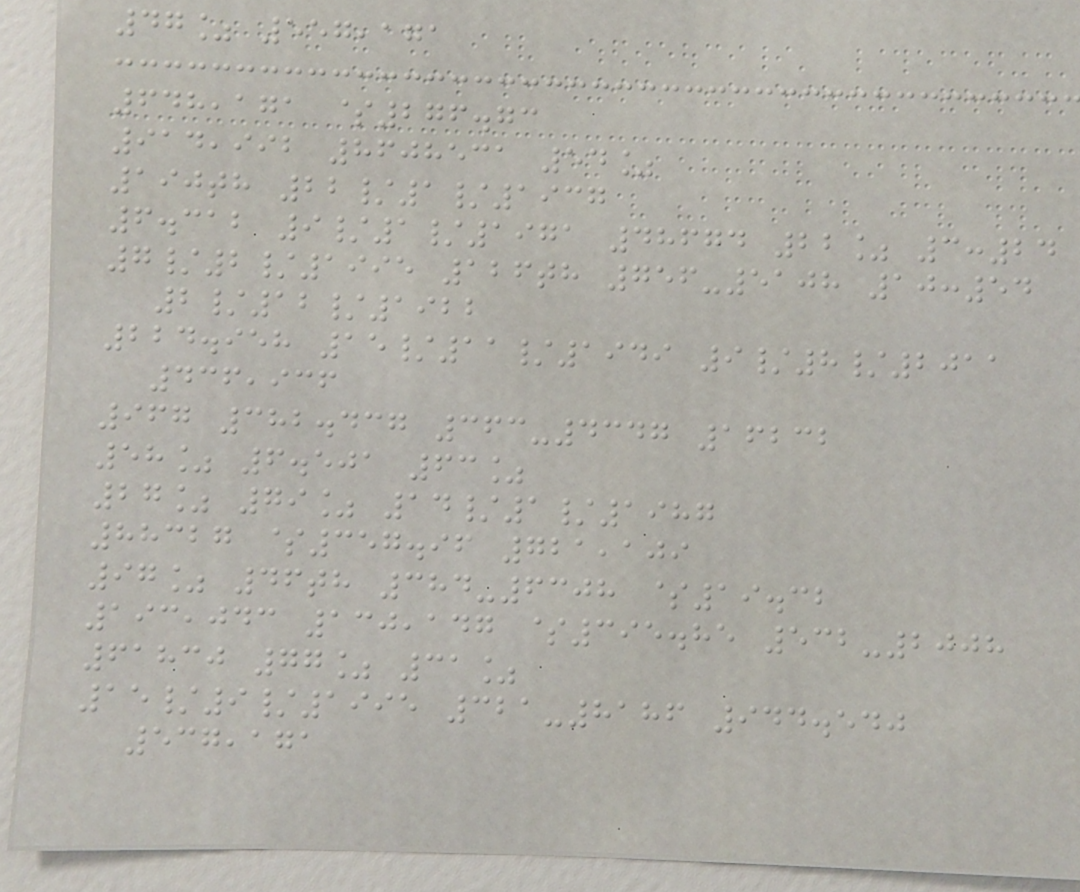47% 557,171
648,171 $276.73
914,992 8608531 54%
190th 22/1/1937
6.312 9/1/1971 48674 22% 3:24
7/2/1995 126th 756-5108 10:54
2/12/1922
224.958 15/11/1949 9/8/2011
436,936
967 382.437 363-4347 16232
58% 6.501 63%
27% 79% 14/1/1987
88327 $357.96 721,109
97% 46th 384-6308 $19.32
193,043 130,147 $395.85 532-2008
61830 77% 31%
15/9/1995 321-8186 944.540
537,171
